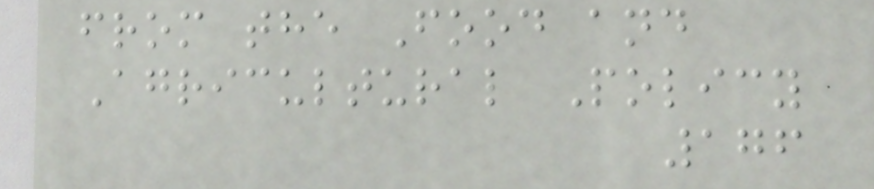from the Food and
Agricultural Policy
176
